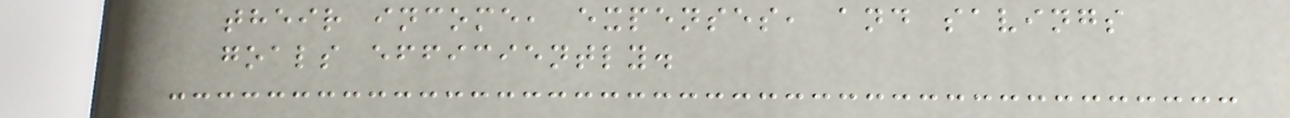their income, expenses, and savings
goals efficiently.
